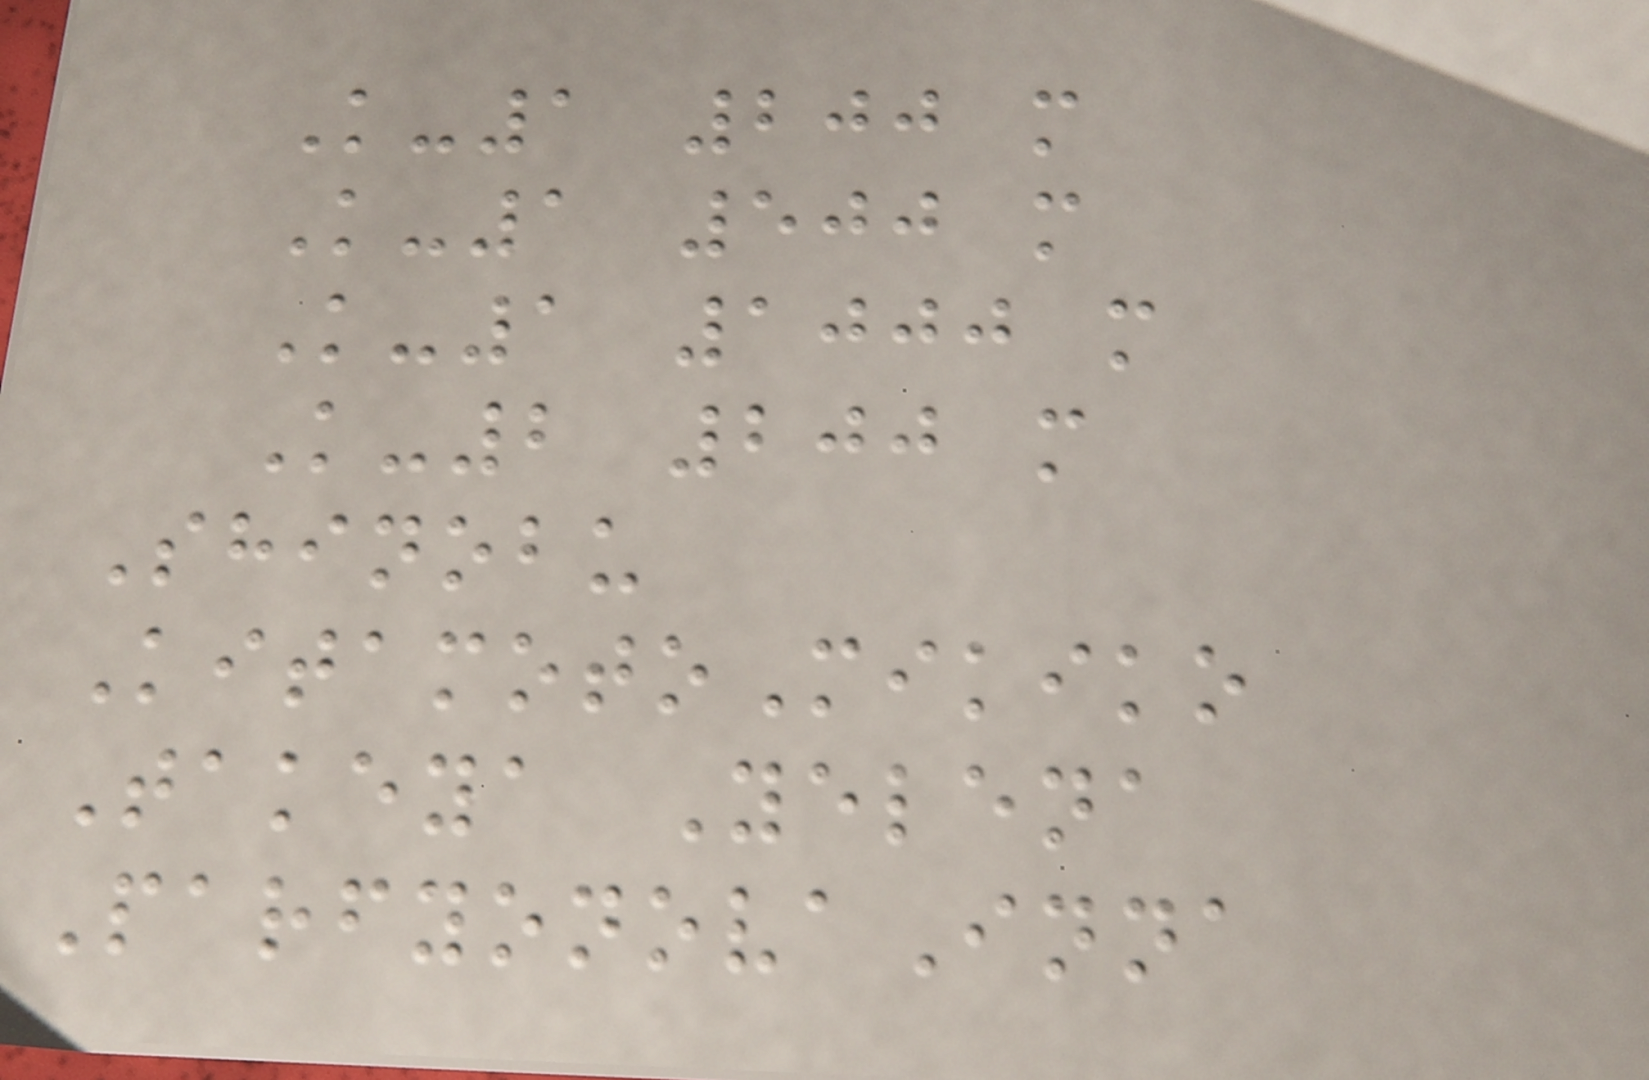K-1 200 m
K-1 500 m
K-1 1000 m
K-2 200 m
Shinobu
KitamotoMikiko
Takeya Yelena
ParfyonovaInna
